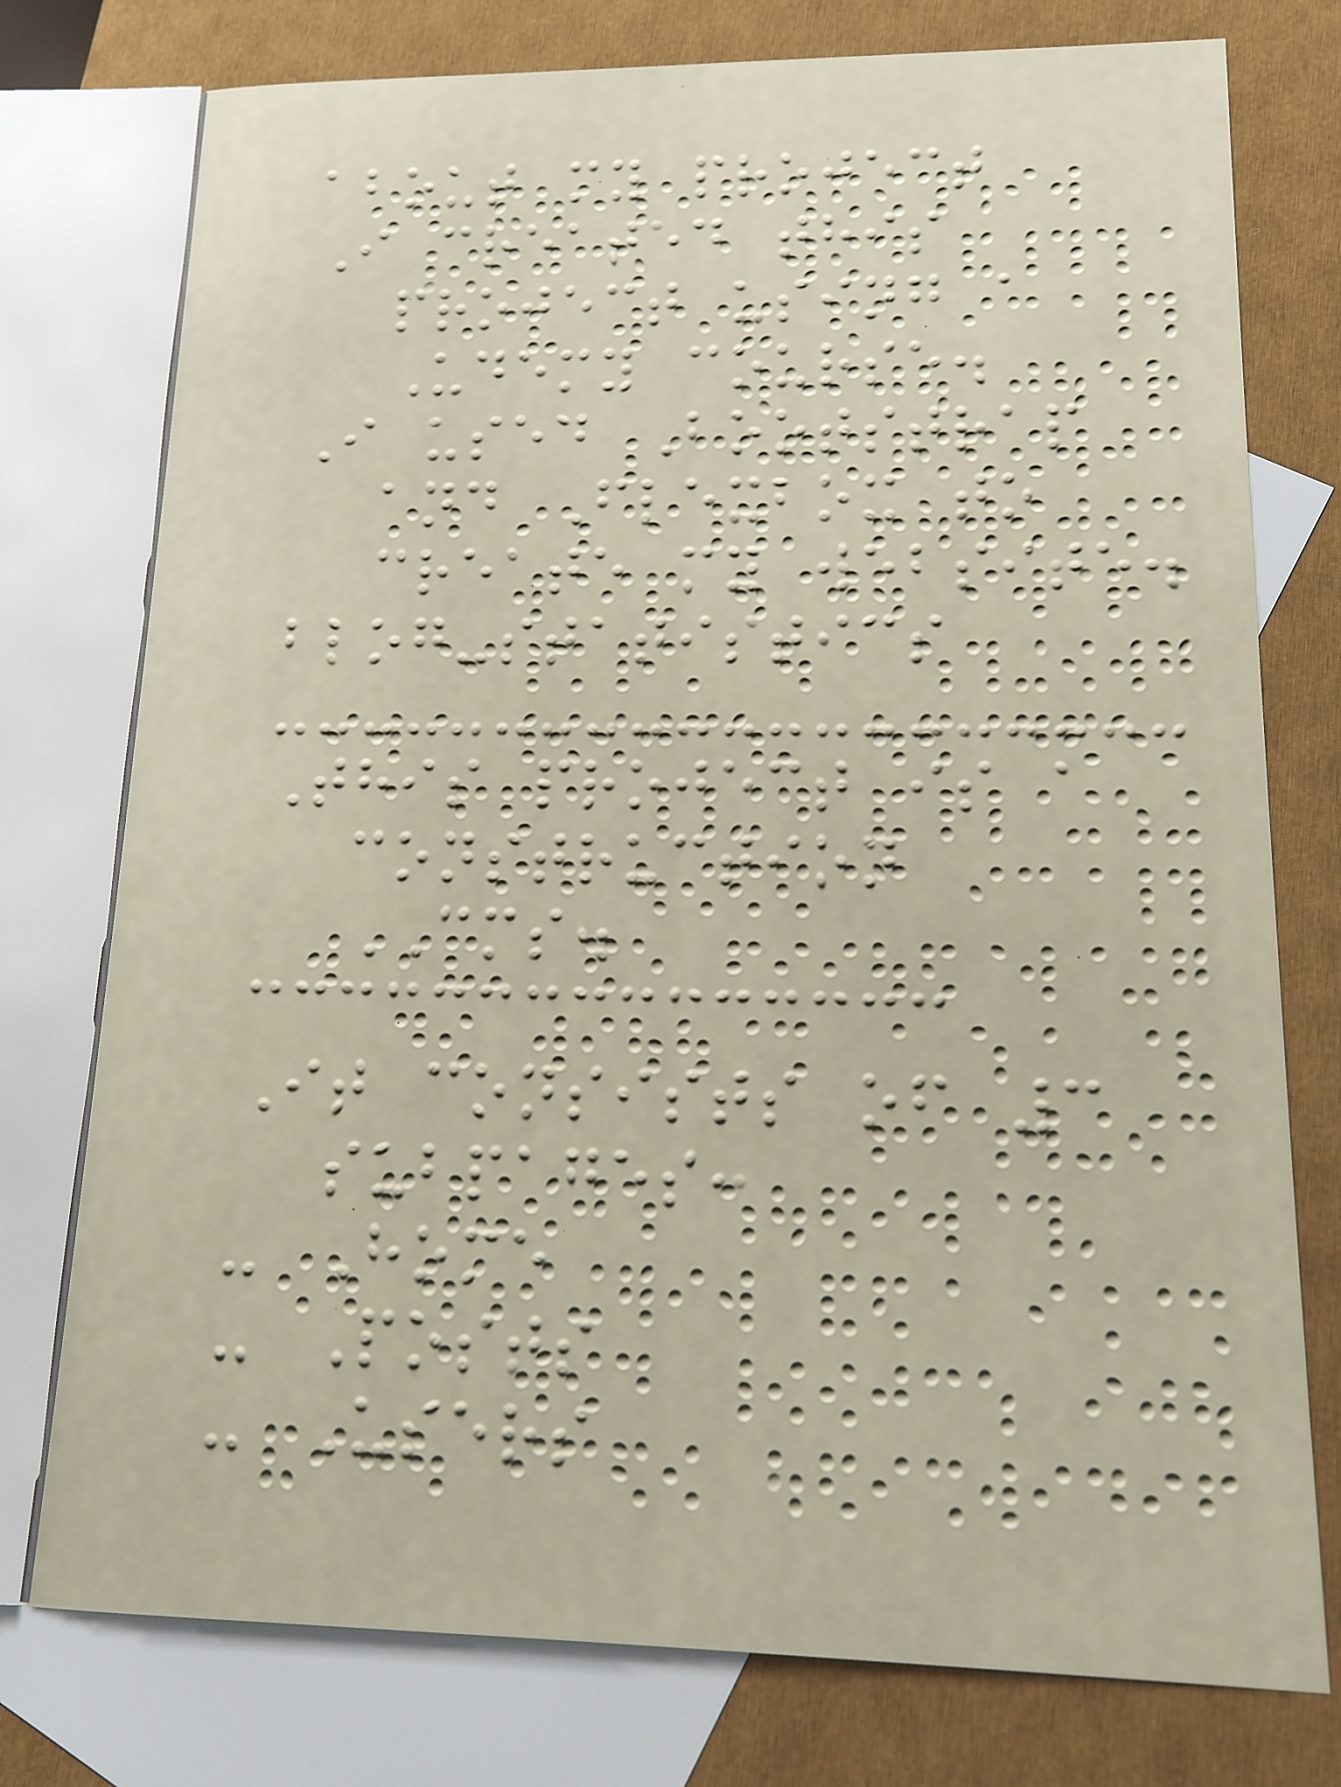about my project
I created this
project using a
Udemy course.
I used Bootstrap
and Flexbox to
create my website.
blog-statistics
This project is a
construction
CMS.
It consists of 3
subpages:
- Home
- Posts
- Users
